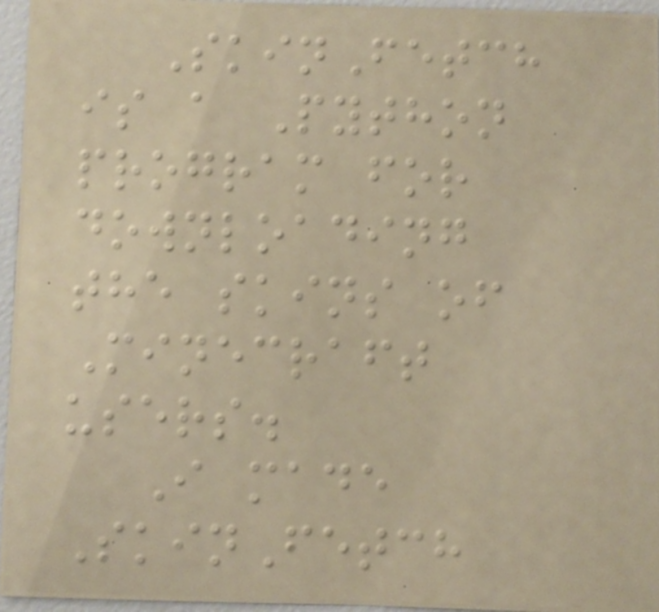SkinFetch
is a Python
program for
downloading
the skins of
Minecraft
users.
I made
SkinFetch
